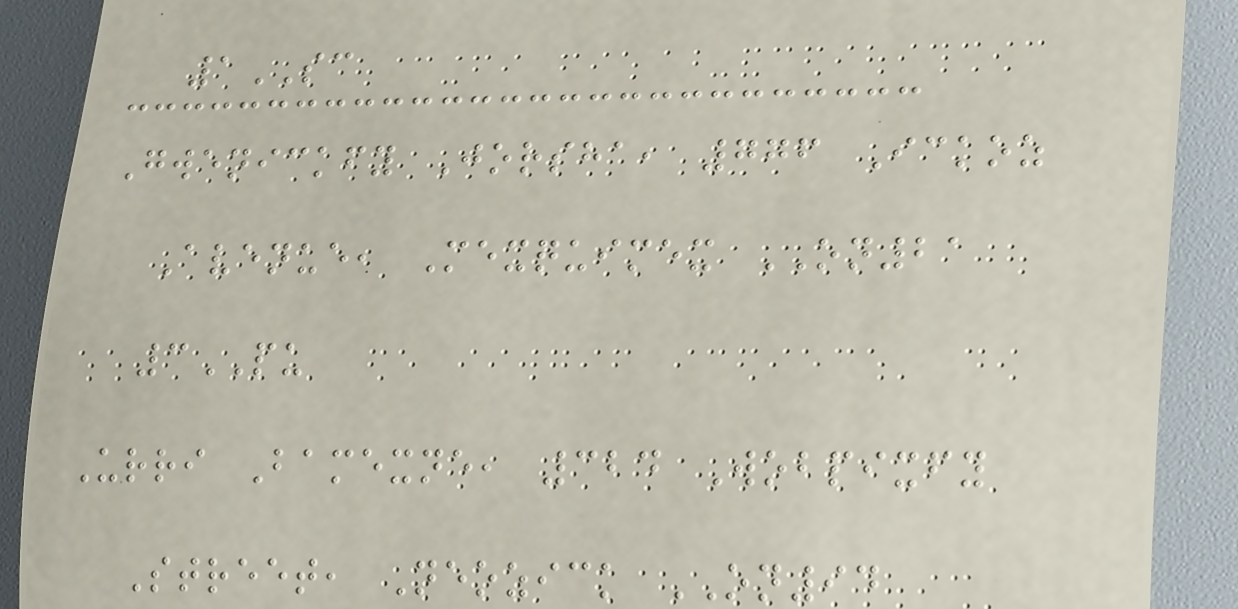1SC
Gwenickfy Jorsha, 776 Ickoz
Avenue, Mexquimex ON21
3PU
Urri Bamexne, 324 Wobpixfy
Street, Neozick ON94
